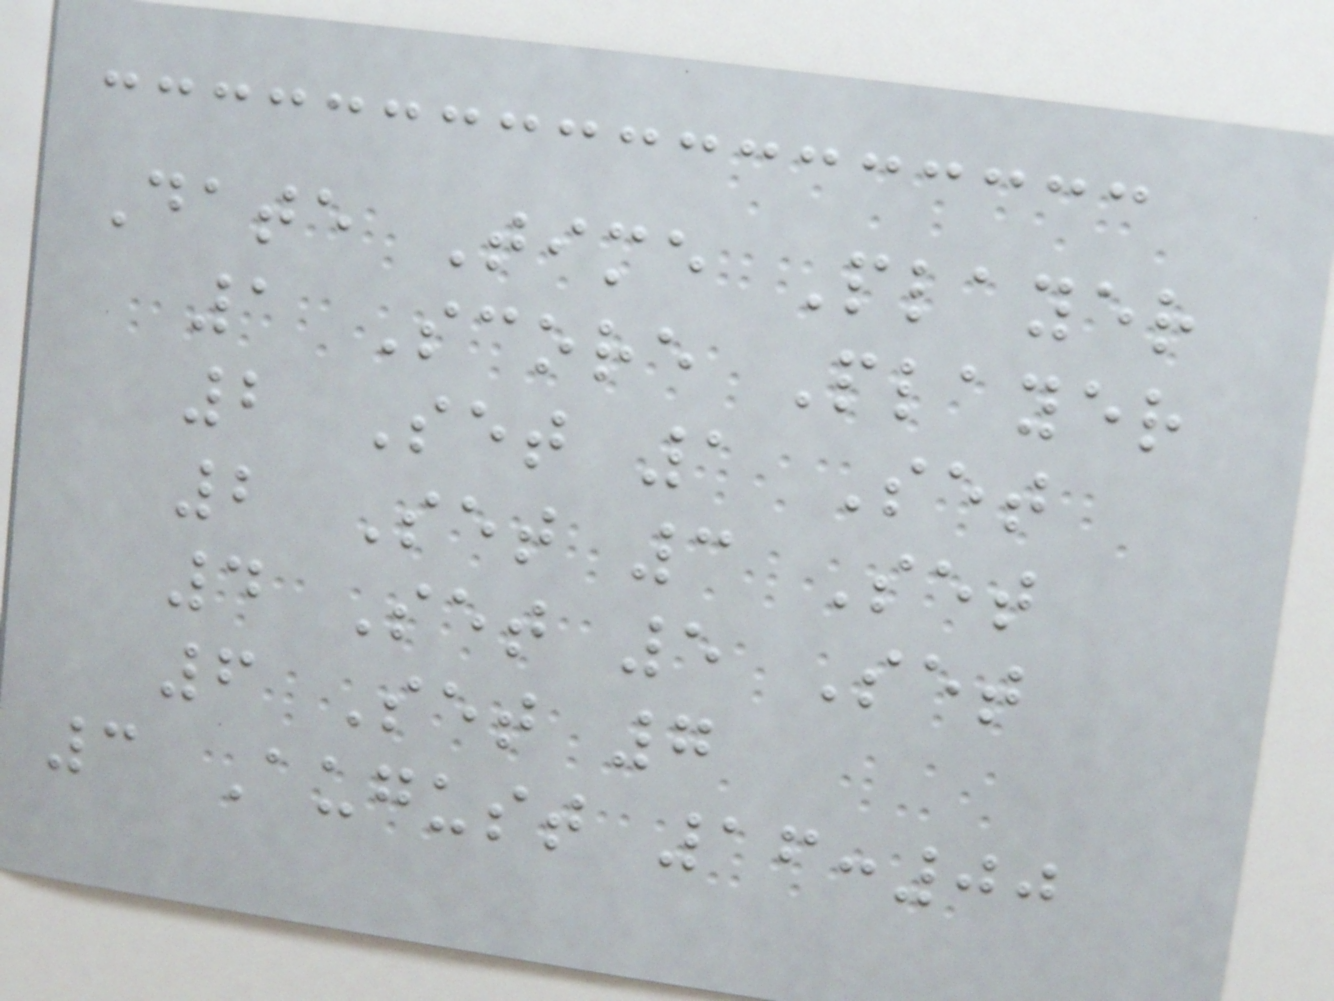Date Time Player
1 Score Player
2 Set 1 Set
2 Set 3 Set
4 Set 5 Set
6 Set 7
3 August 16:00
